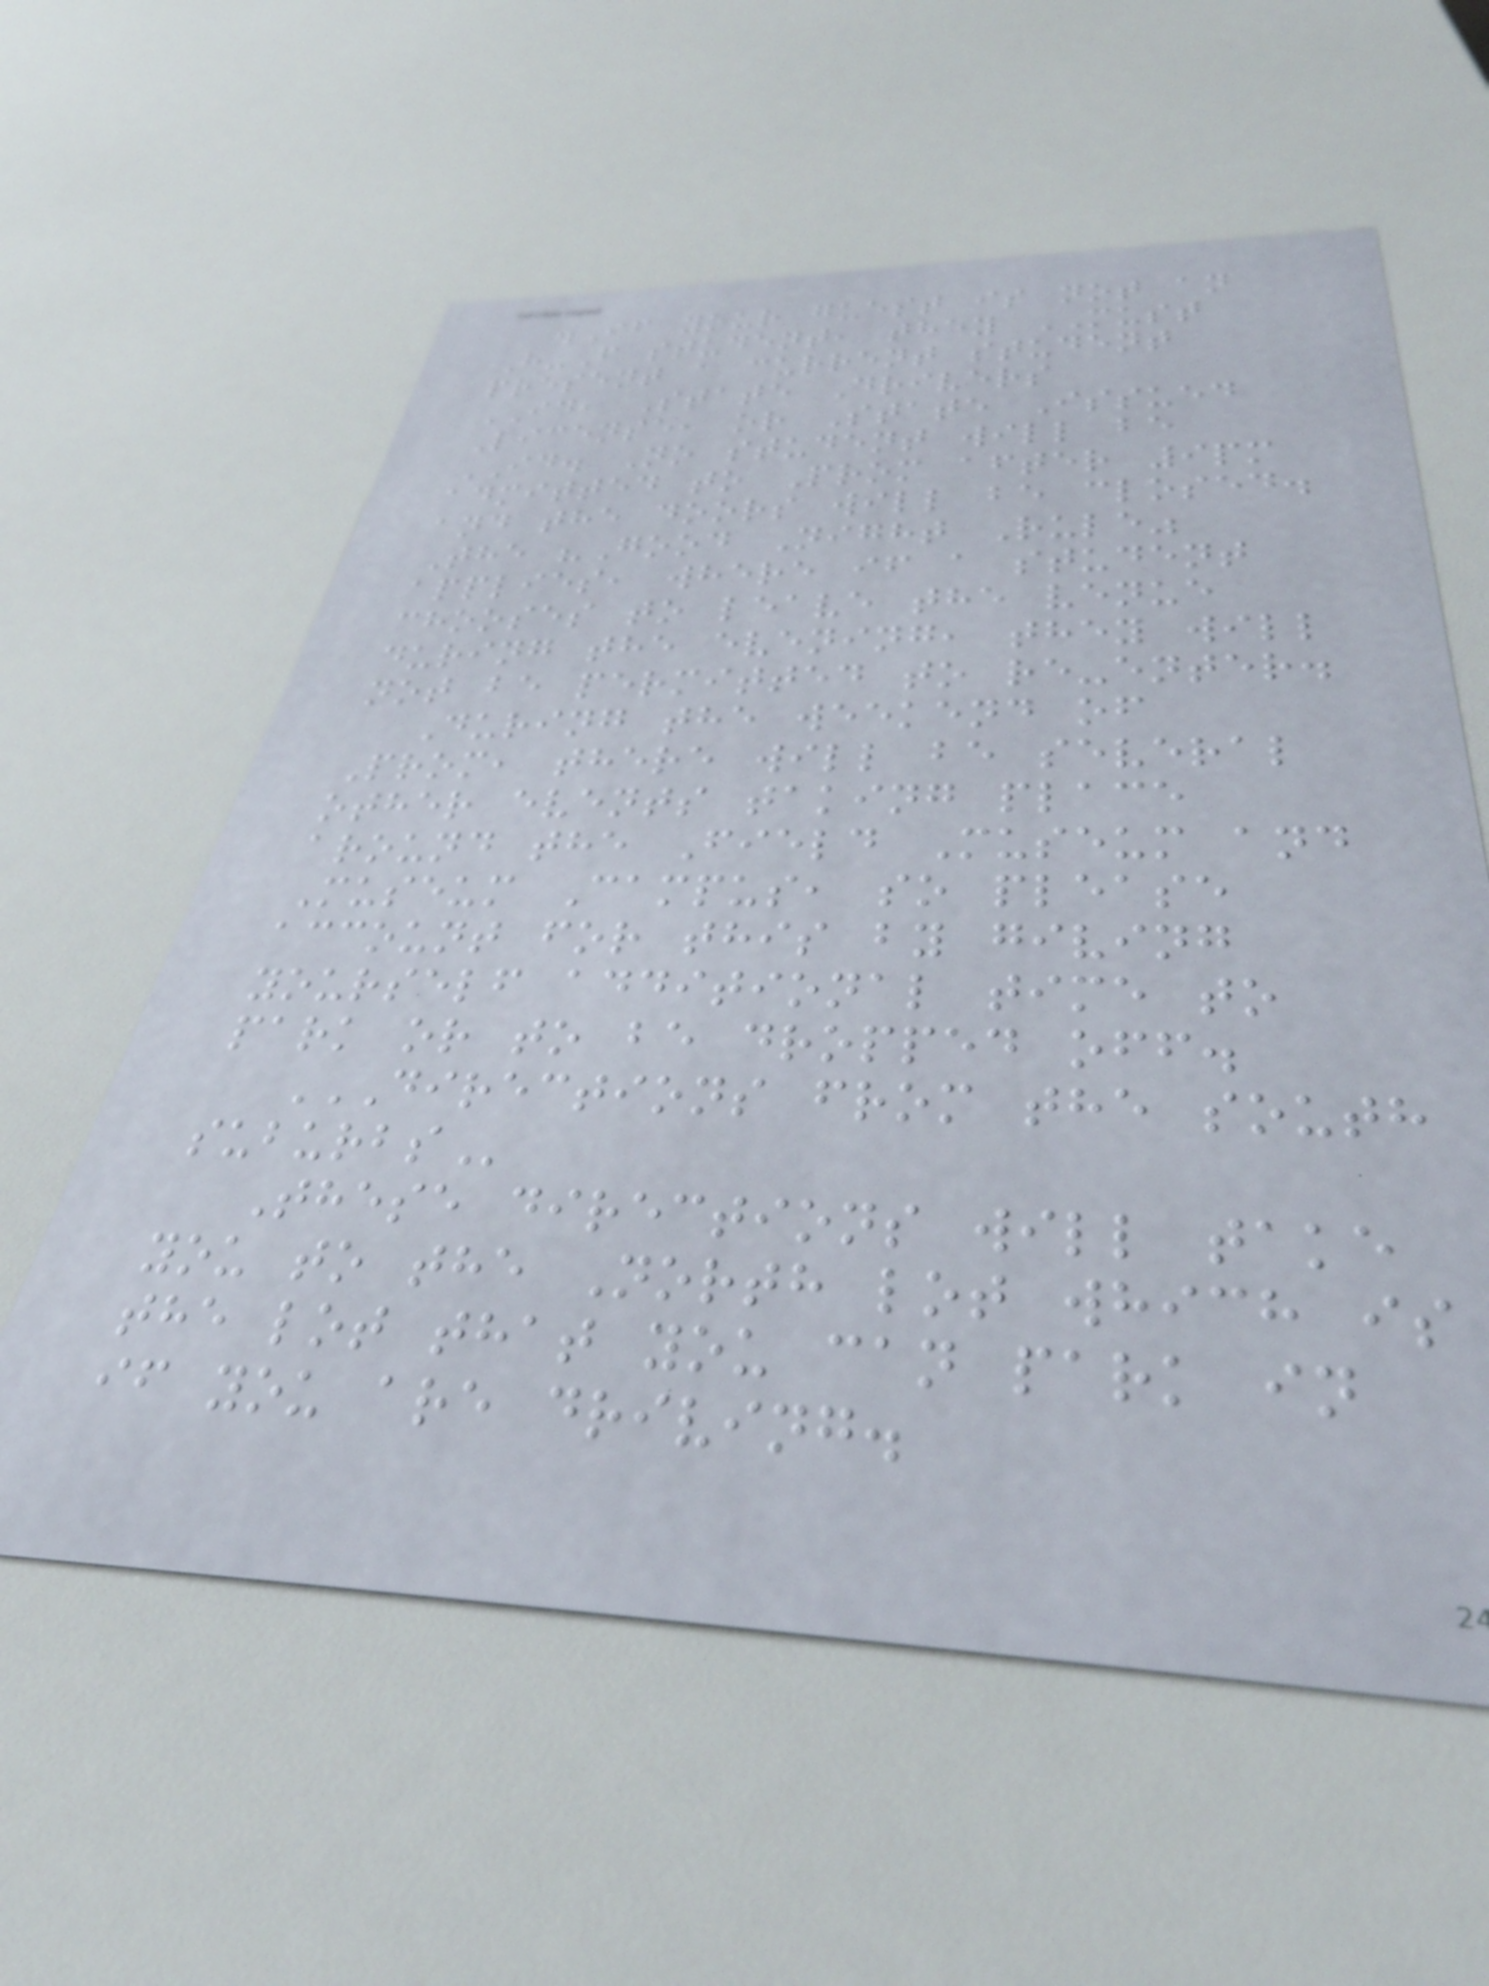.If your guest is not an
H-F student, they MUST
present a current student
ID, State Drivers
License, or State Issued
ID. No student will be
admitted to Prom after 9pm
and the doors will be closed.
The "Good Night Rule"
applies, where if a student
chooses to leave the venue
during the evening, they will
not be permitted to re-enter.
During the weekend of
Prom, there will be several
other events taking place
around the Field Museum and
Museum Campus, so please
account for this by giving
yourself additional time to
park or to be dropped off.
DIRECTIONS FROM THE SOUTH
SUBURBS
These directions will take
you to the North lot which is
the lot that you can park in
if you are driving.
